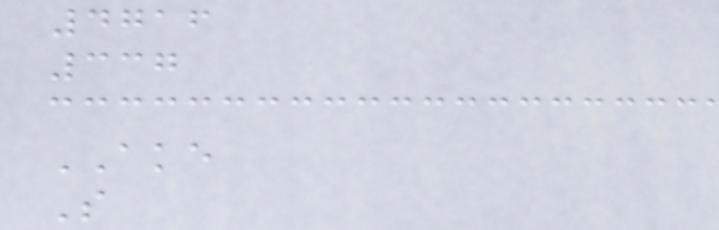4716
337
AKE
S
